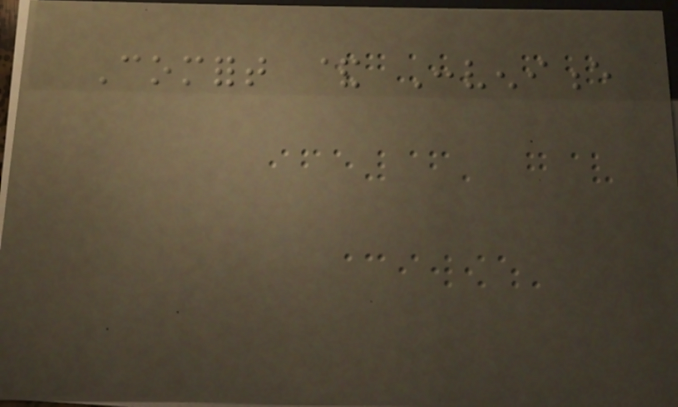Comfort & Convenience
